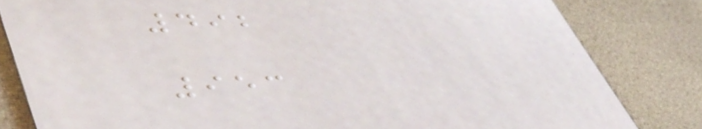492
953
